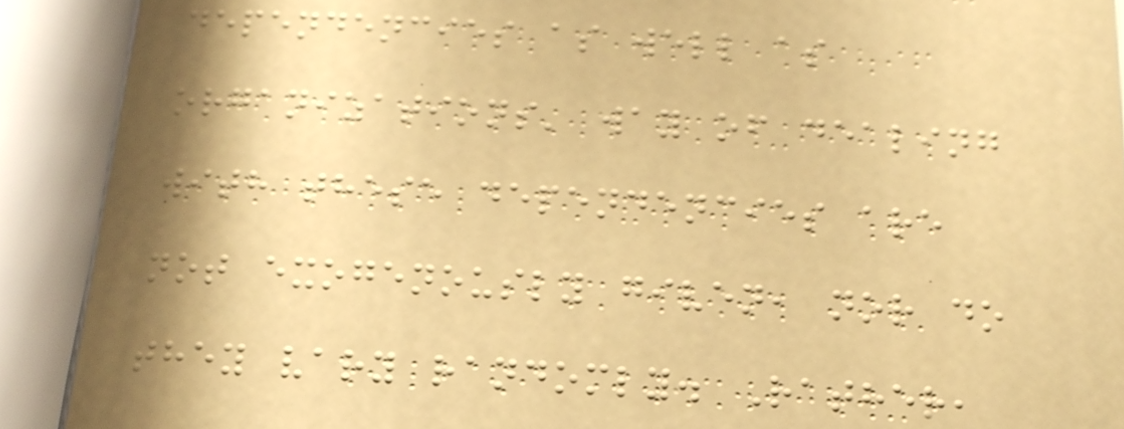dependencies as well as
organizations' way of dealing
with these dependencies are
not exogenously given, nor do
they vary randomly. Rather,
